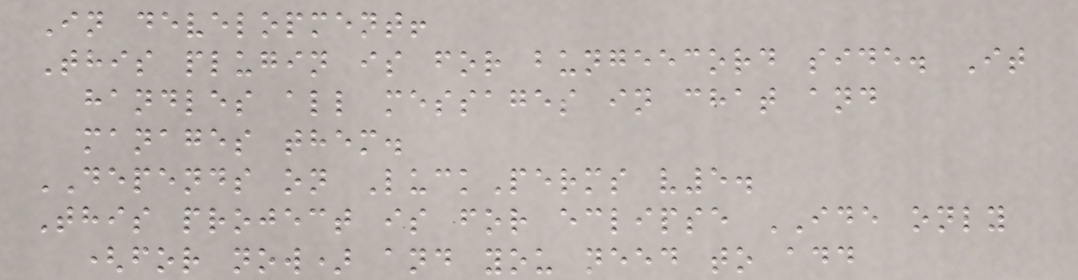In development!
This plugin is for bungeecord side. It
handles all messages in chat and
manages them.
DEPENDS on LuckPerms v5.
This project is for eclipse IDE only
(for now) and you need to add
